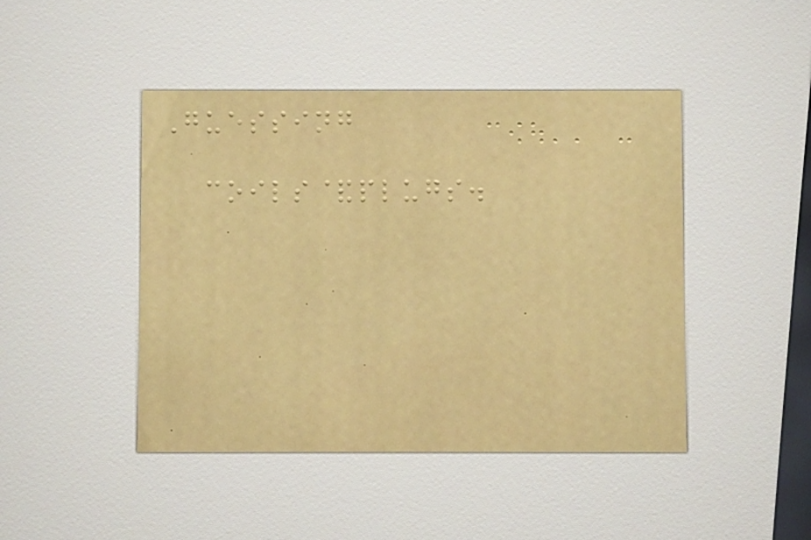Guessing
coils&plugs.
